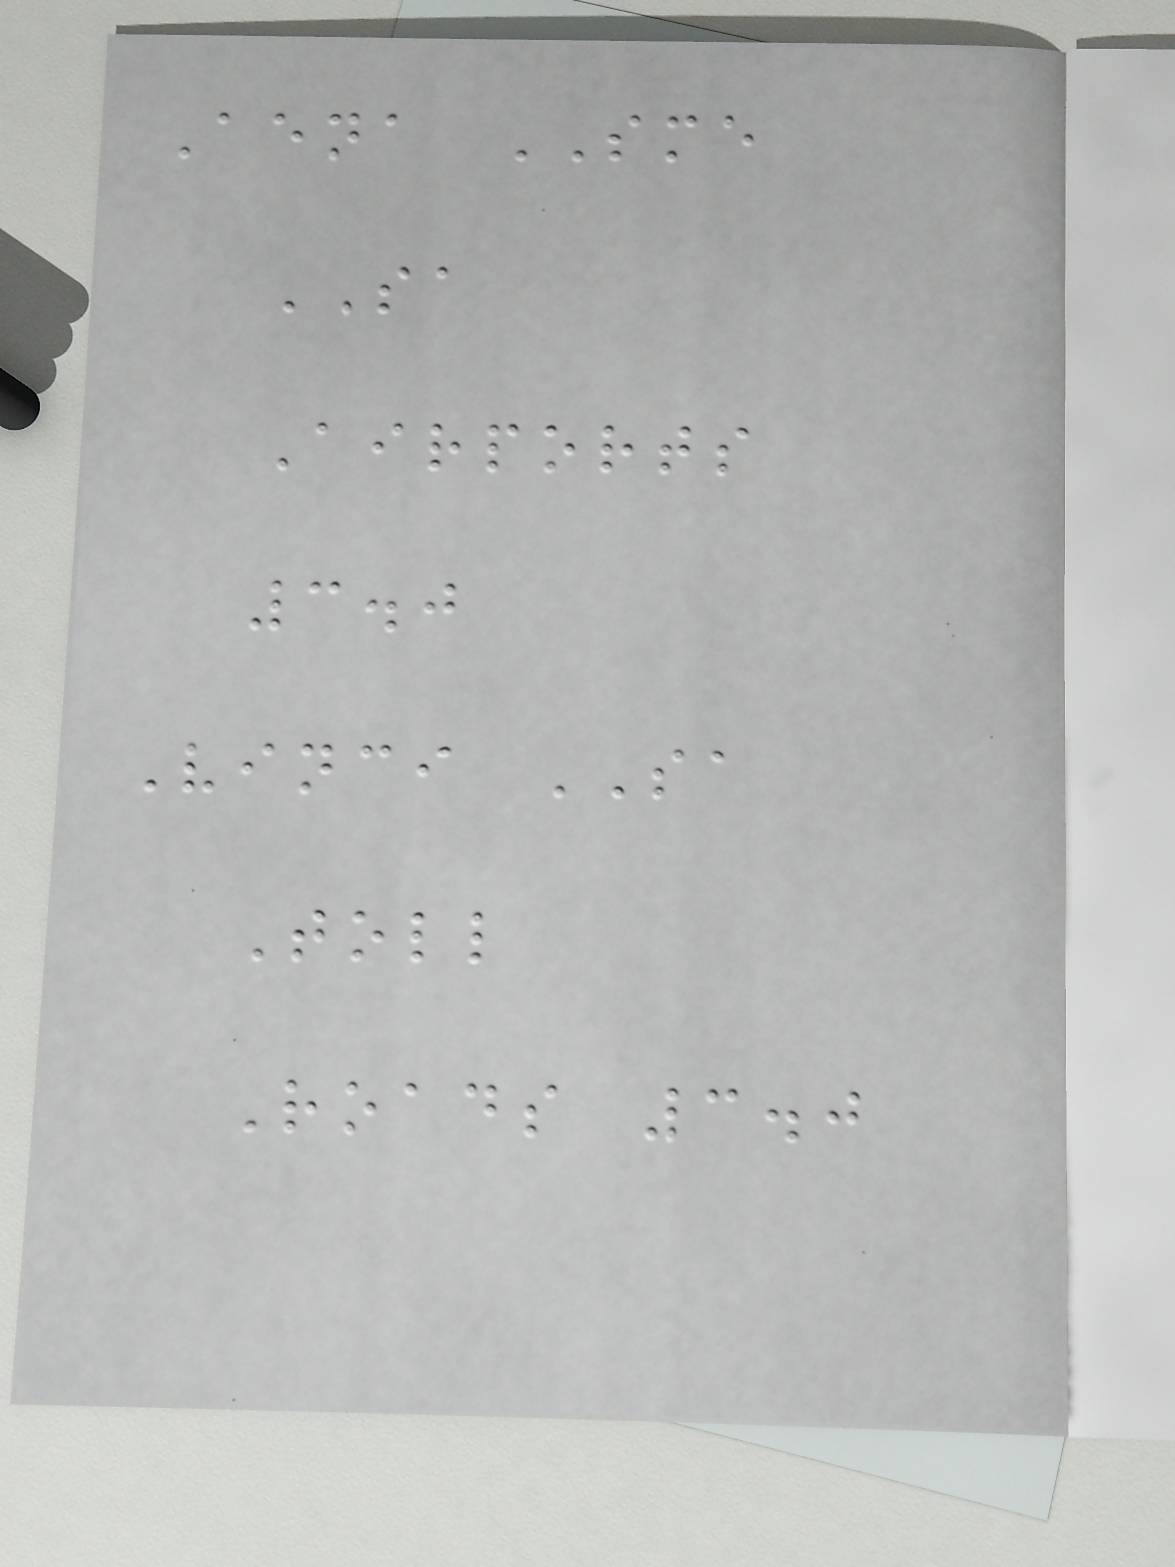Aena SME
SA
Airports
3.0
Vinci SA
Toll
Roads 3.0
